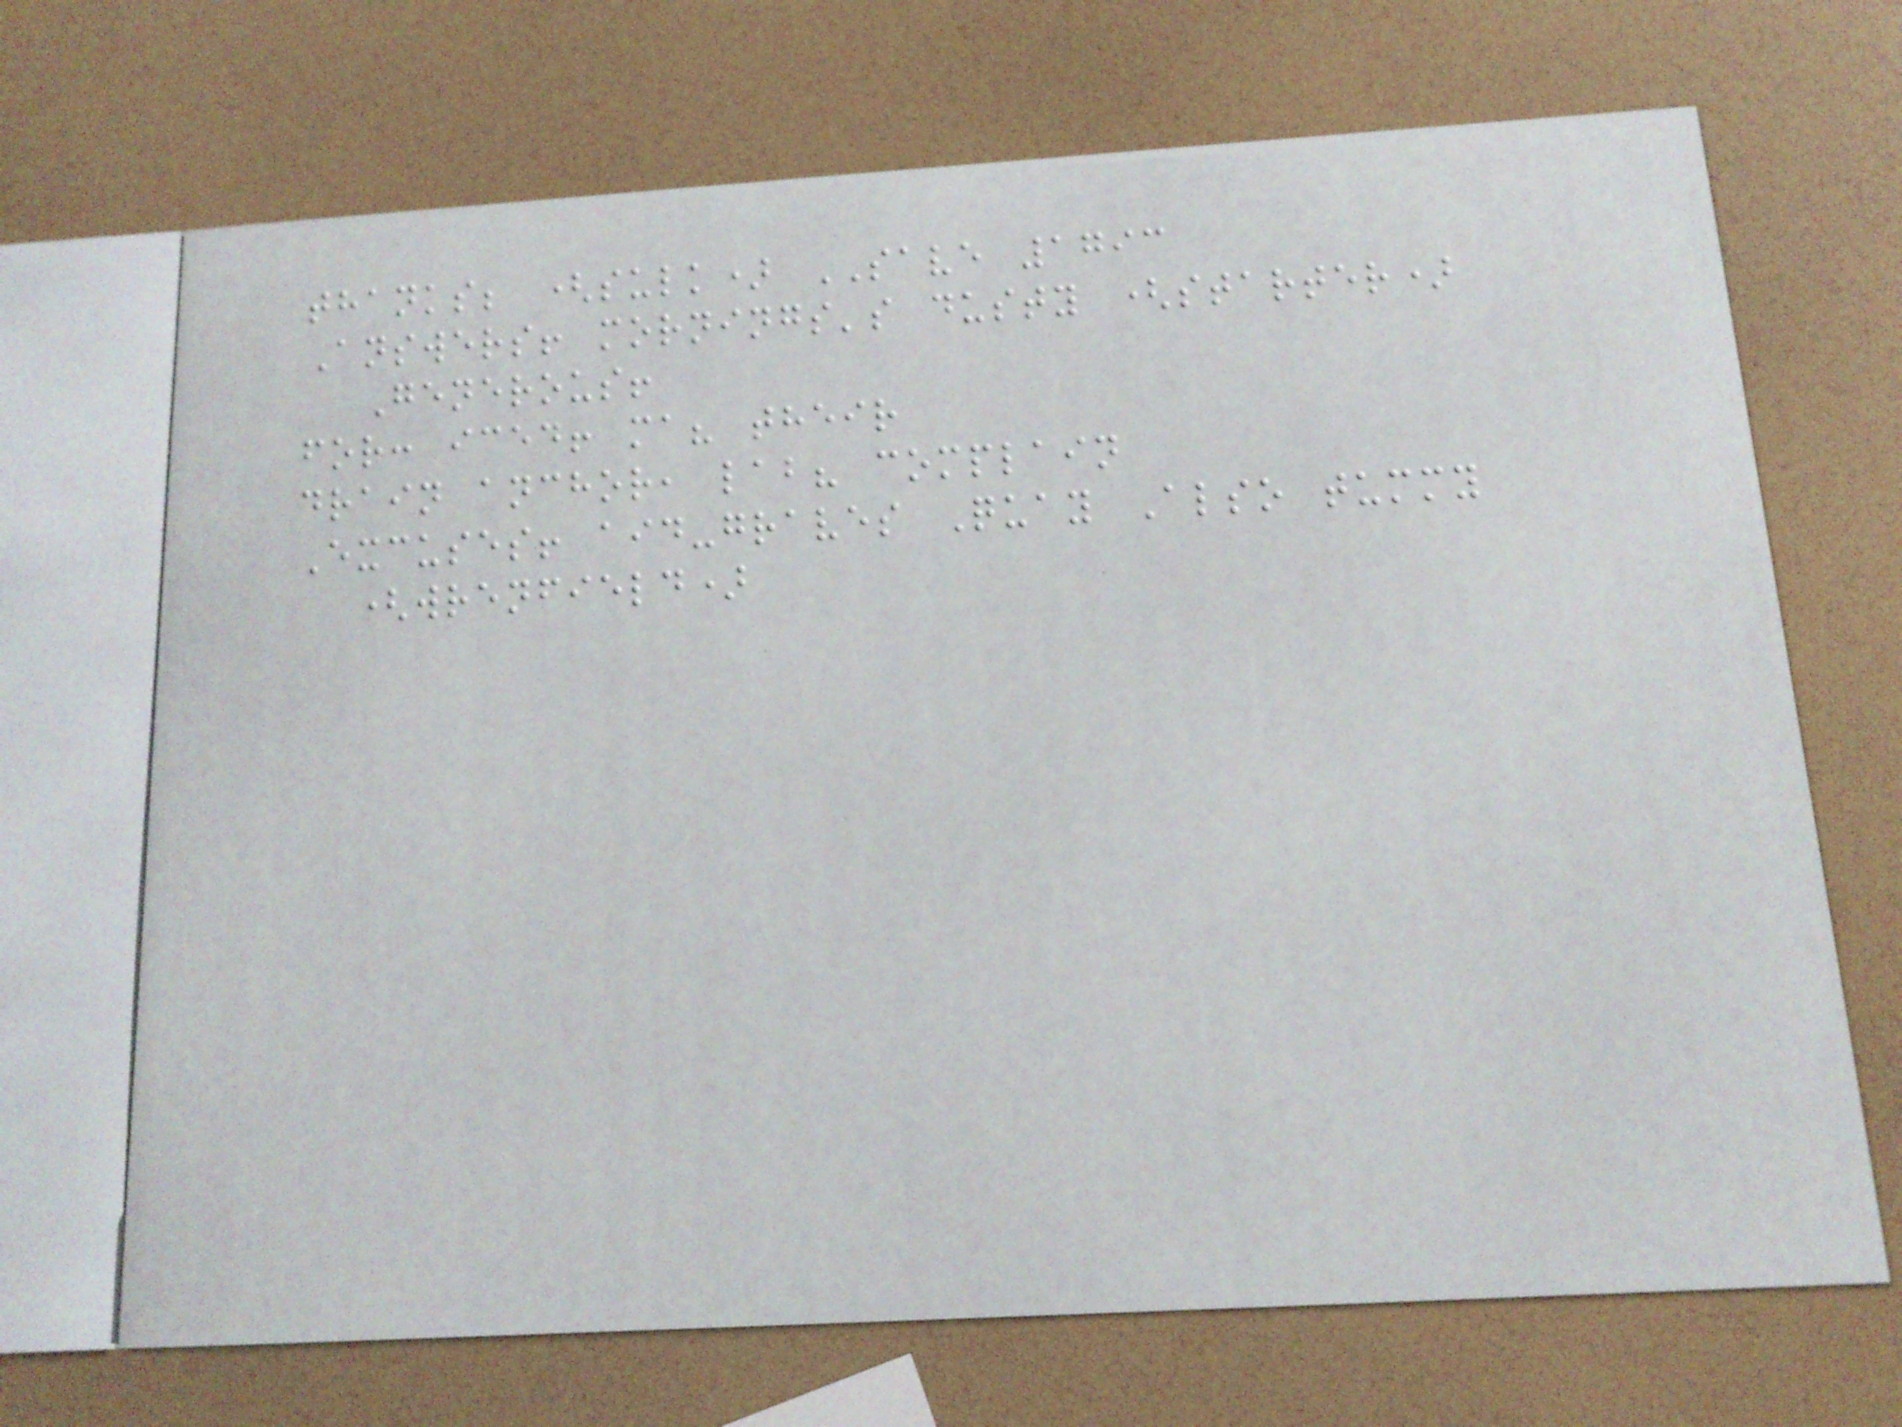thanks; (sulk) SAVE 1793
Answers! mornings's dusty (starter)
Generous!
for: iced! ma? their
drain anchor, lab? complain
Excuses! aid-graves Quay Also tummy
(wrenfield)
